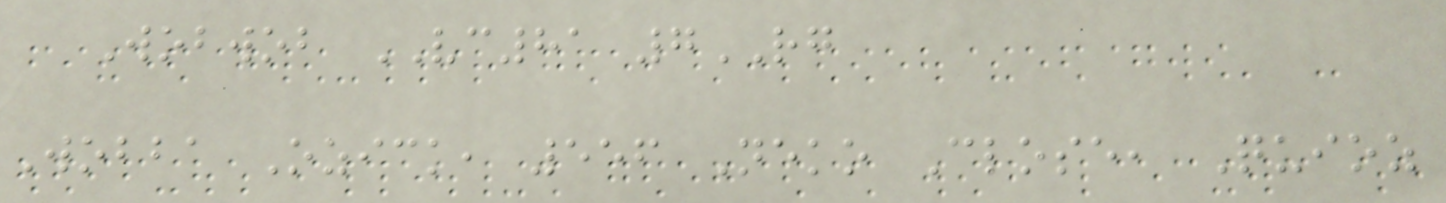Wobwob VC81 7RG
Wobba Ozick, 556 Neko Close, Quioz
